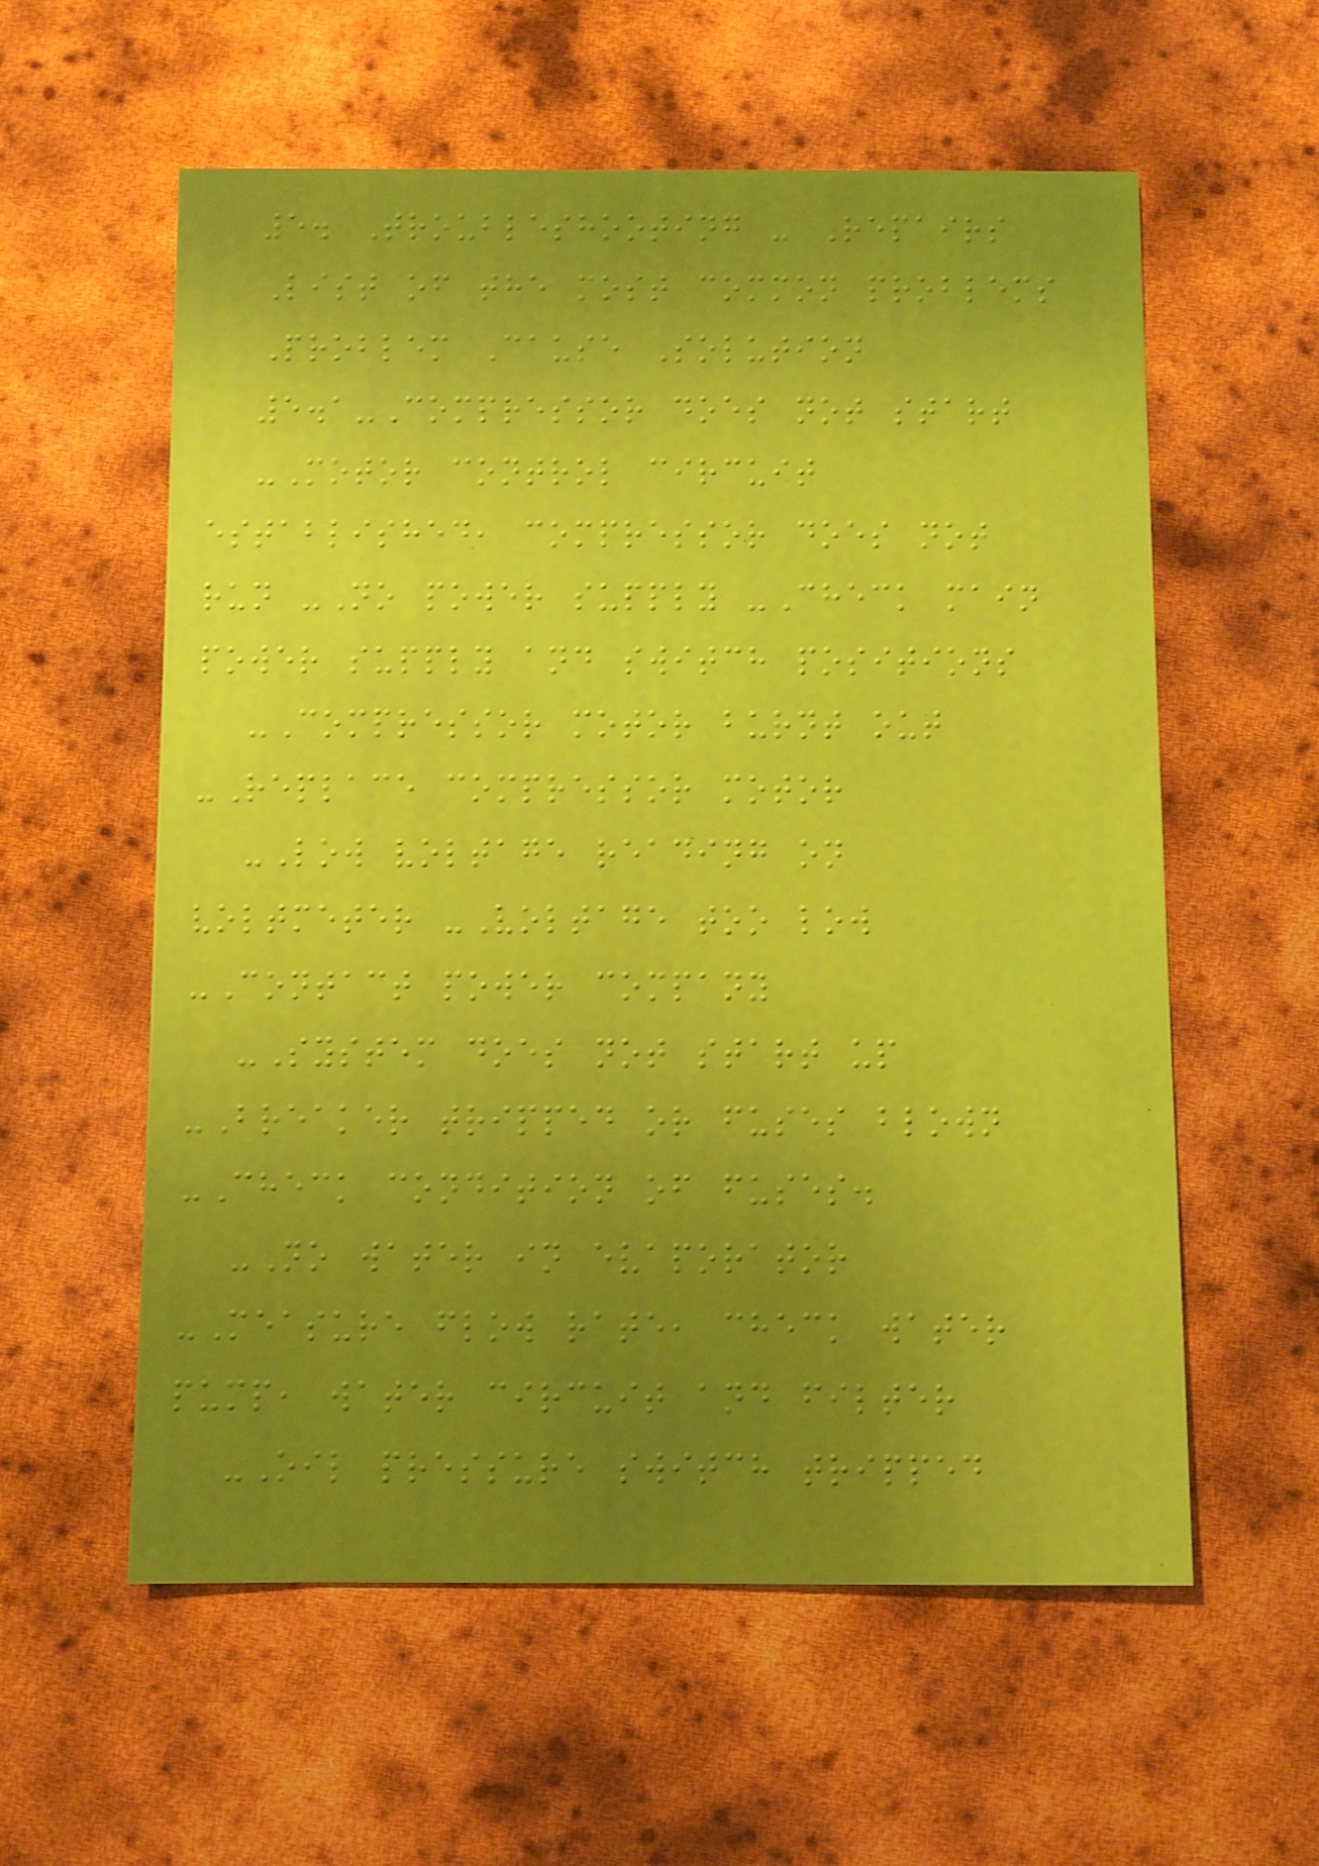5. Troubleshooting - Repairs
List of the most common problems
Problem Cause Solution
5.1-Compressor does not start
-Motor control circuit
established, compressor does not
run -No power supply -Check main
power supply and switch positions
-Compressor motor burnt out
-Replace compressor motor
-Low voltage reading on
voltmeter -Voltage too low
-Contact power company
-System does not start up
-Breaker tripped or fuses blown
-Check condition of fuses.
-No water in evaporator
-Measure flow rate, check water
pump, water circuit and filter
-Oil pressure switch tripped
